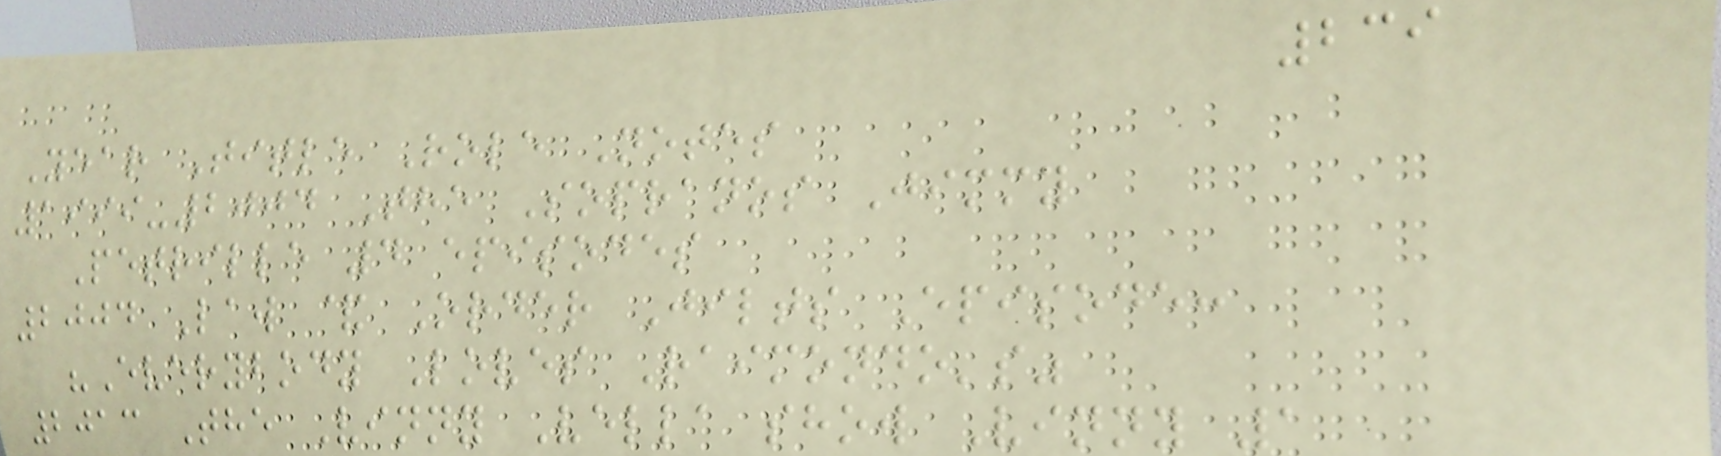239
Year Title Role Notes
1999-2004 The Sopranos Jimmy
Petrille 4 episodes
2004 Law & Order Jilts Episode:
"Everybody Loves Raimondo's"
2013 The Vinny Vella show Vinny 1
